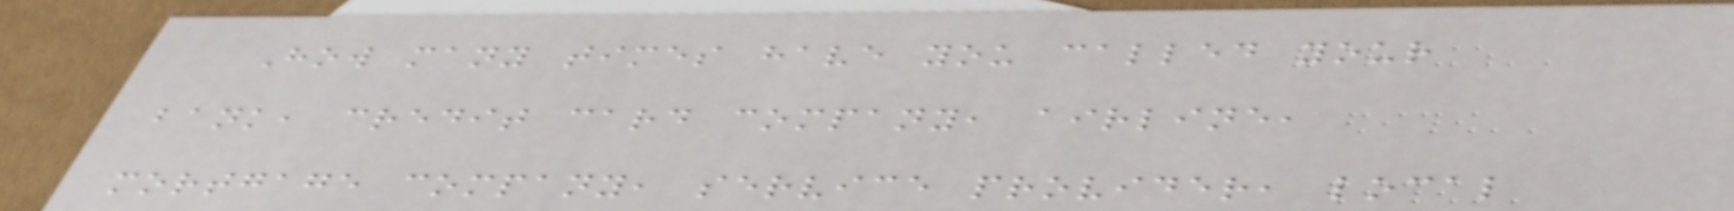How many times have you called your
bank, credit card company, airline,
mortgage company, service provider, local
